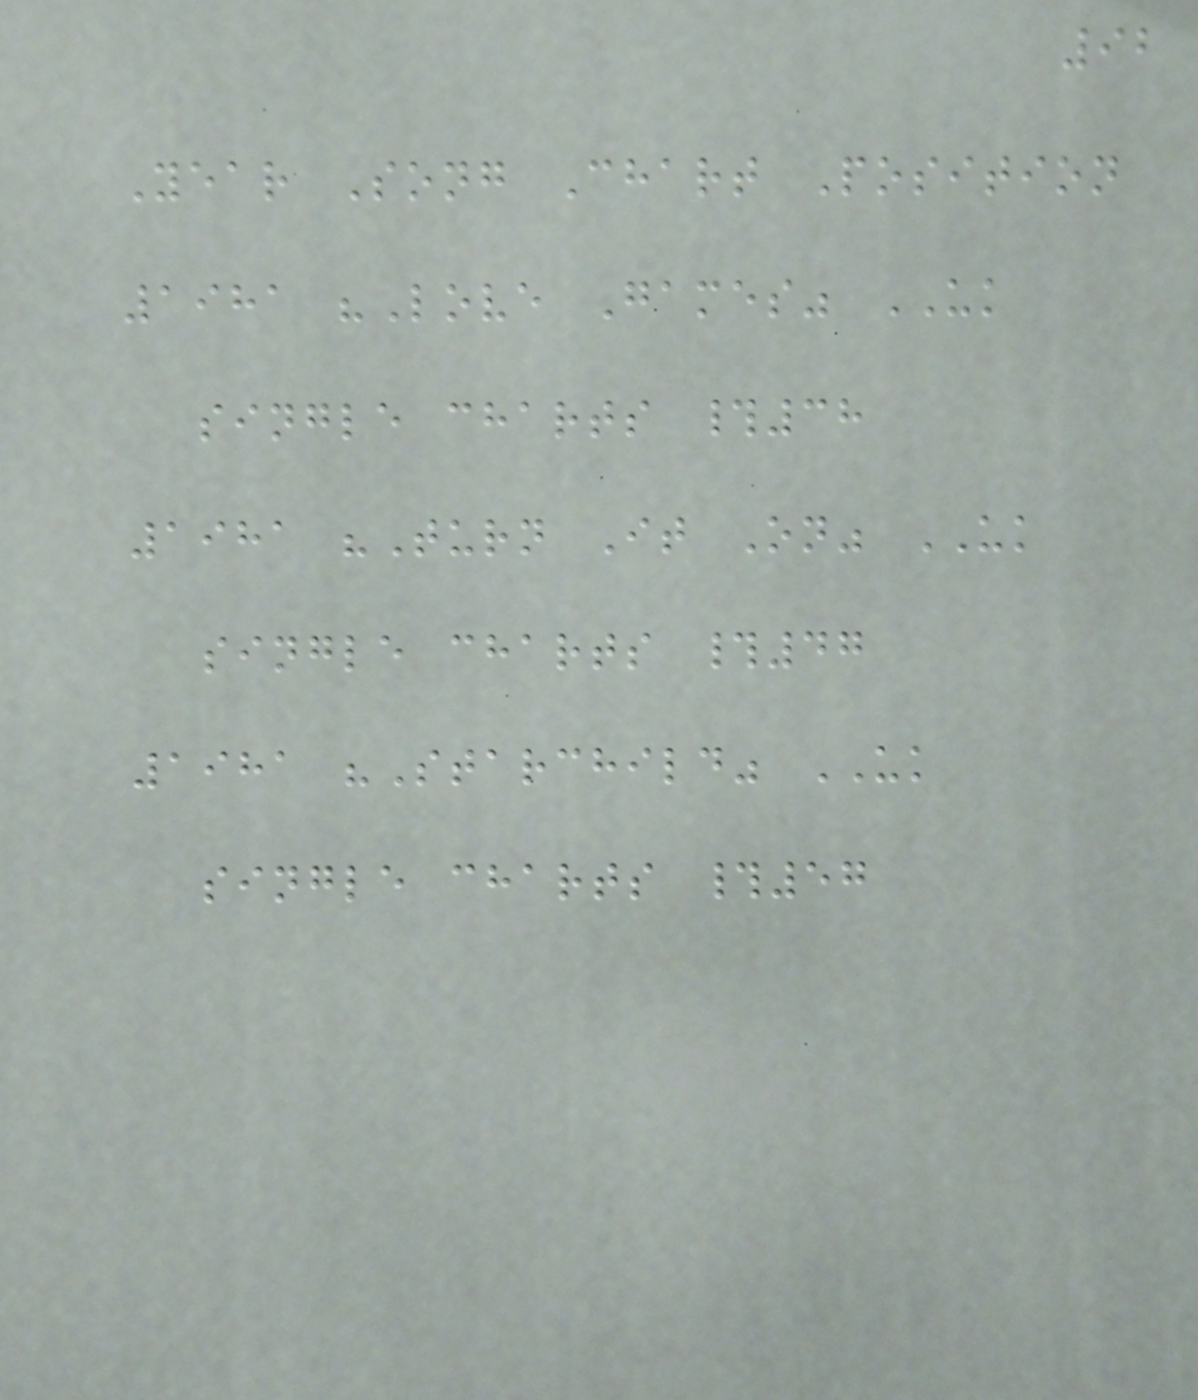92
Year Song Chart Position
1981 "Love Games" UK
single charts #38
1981 "Turn It On" UK
single charts #47
1981 "Starchild" UK
single charts #57
